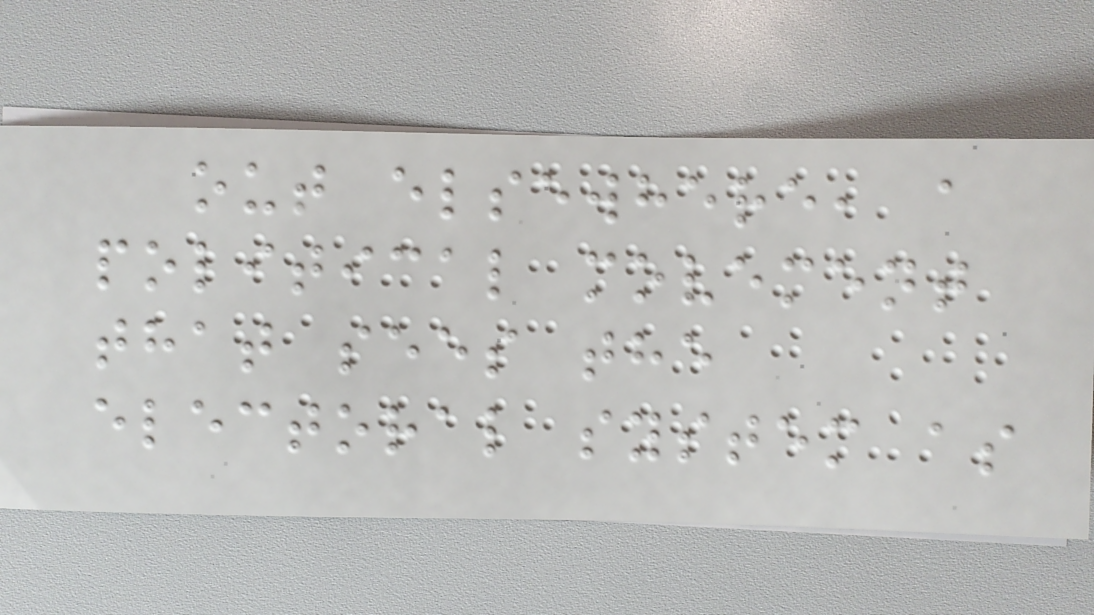out elsewhere, a
political movement
that sees the
electoral system as
